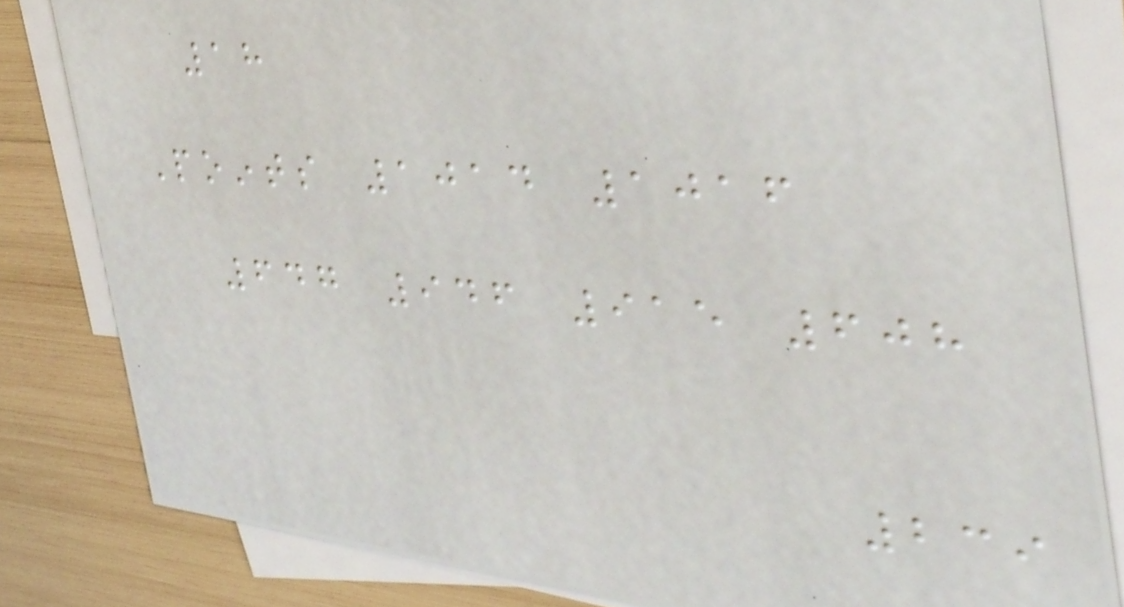18
Points 1014 1016
647 946 915 608
239
